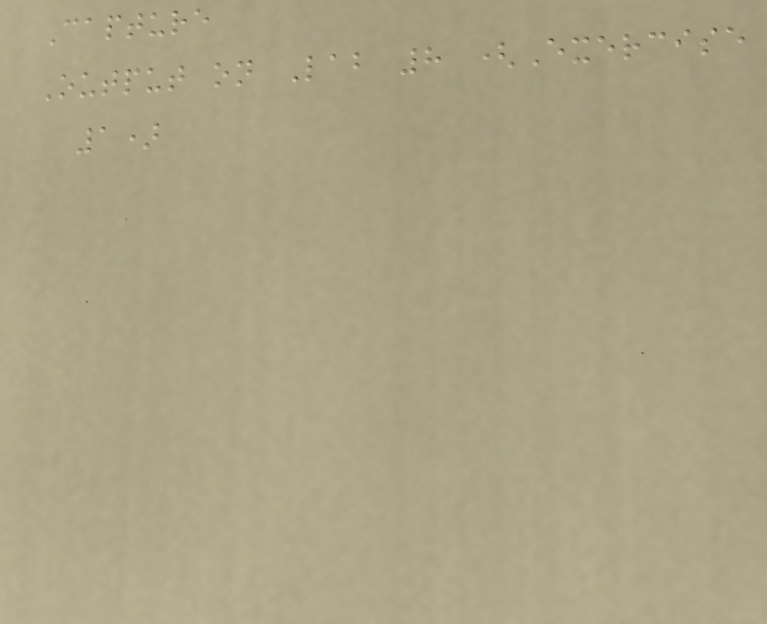Capture
Output on Lab 8 (Exercise
1)
